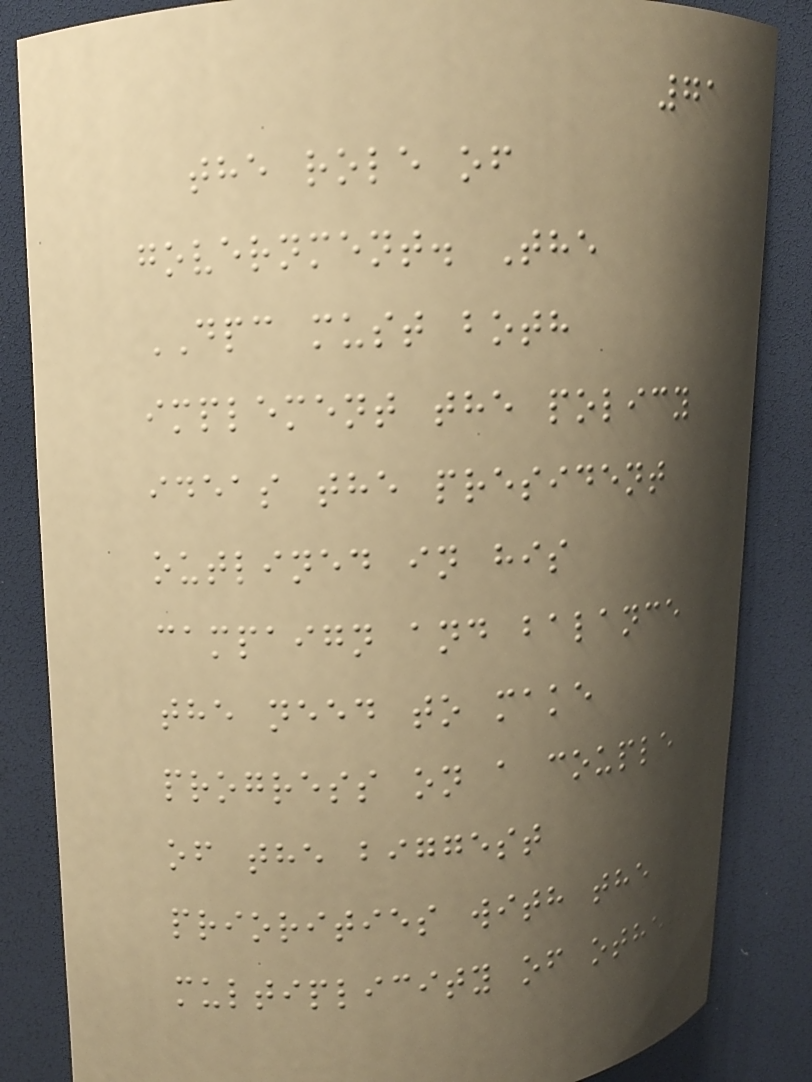71
the role of
government. The
DPC must both
implement the policy
ideas the president
outlined in his
campaign and balance
the need to make
progress on a couple
of the biggest
priorities with the
multiplicity of other
